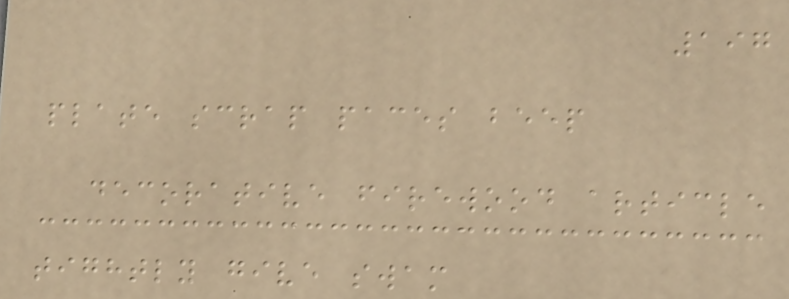197
plate scrap paces beep
decorative firewood article
tightly give swam
